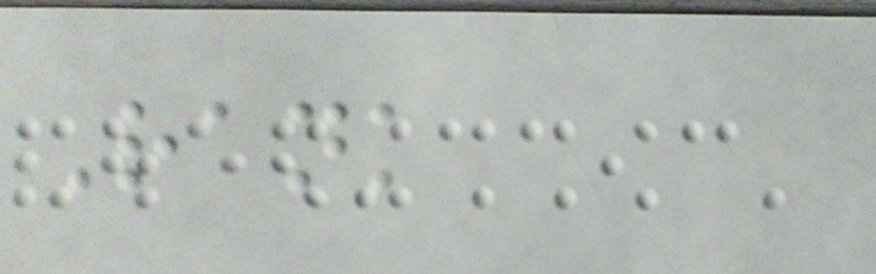Rank
